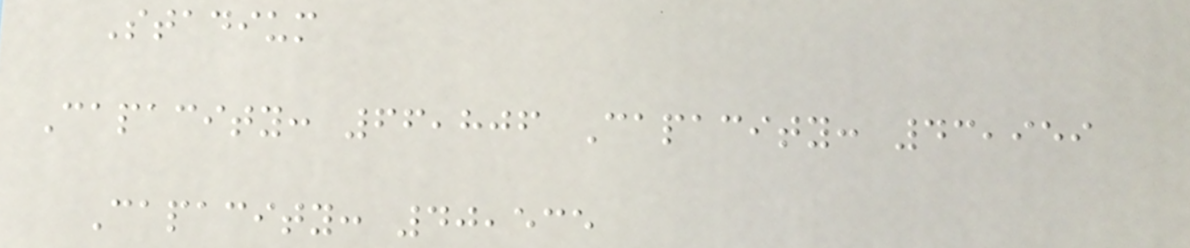Stadium
Capacity: 66,806 Capacity: 43,959
Capacity: 40,535
